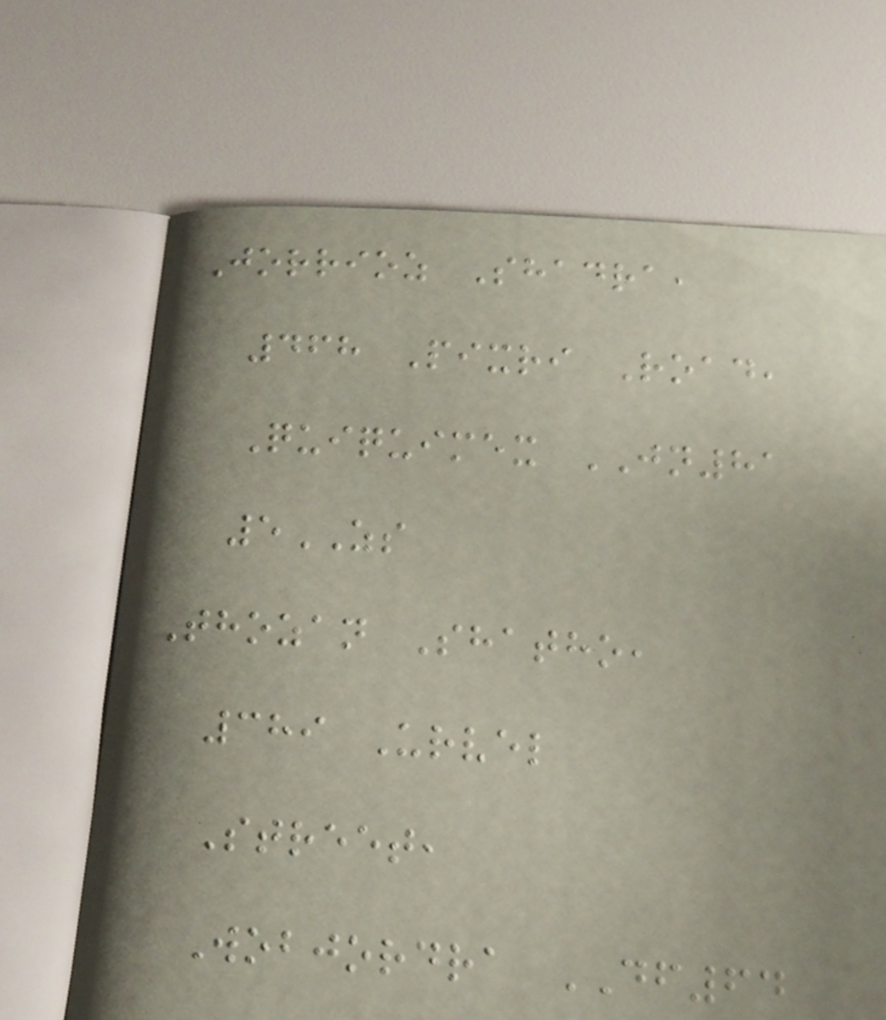Jorrioz Shadra,
468 Pixri Road,
Quiquimex JN81
5ZS
Thozan Shatho,
389 Urvel
Street,
Wobjordra DF64
